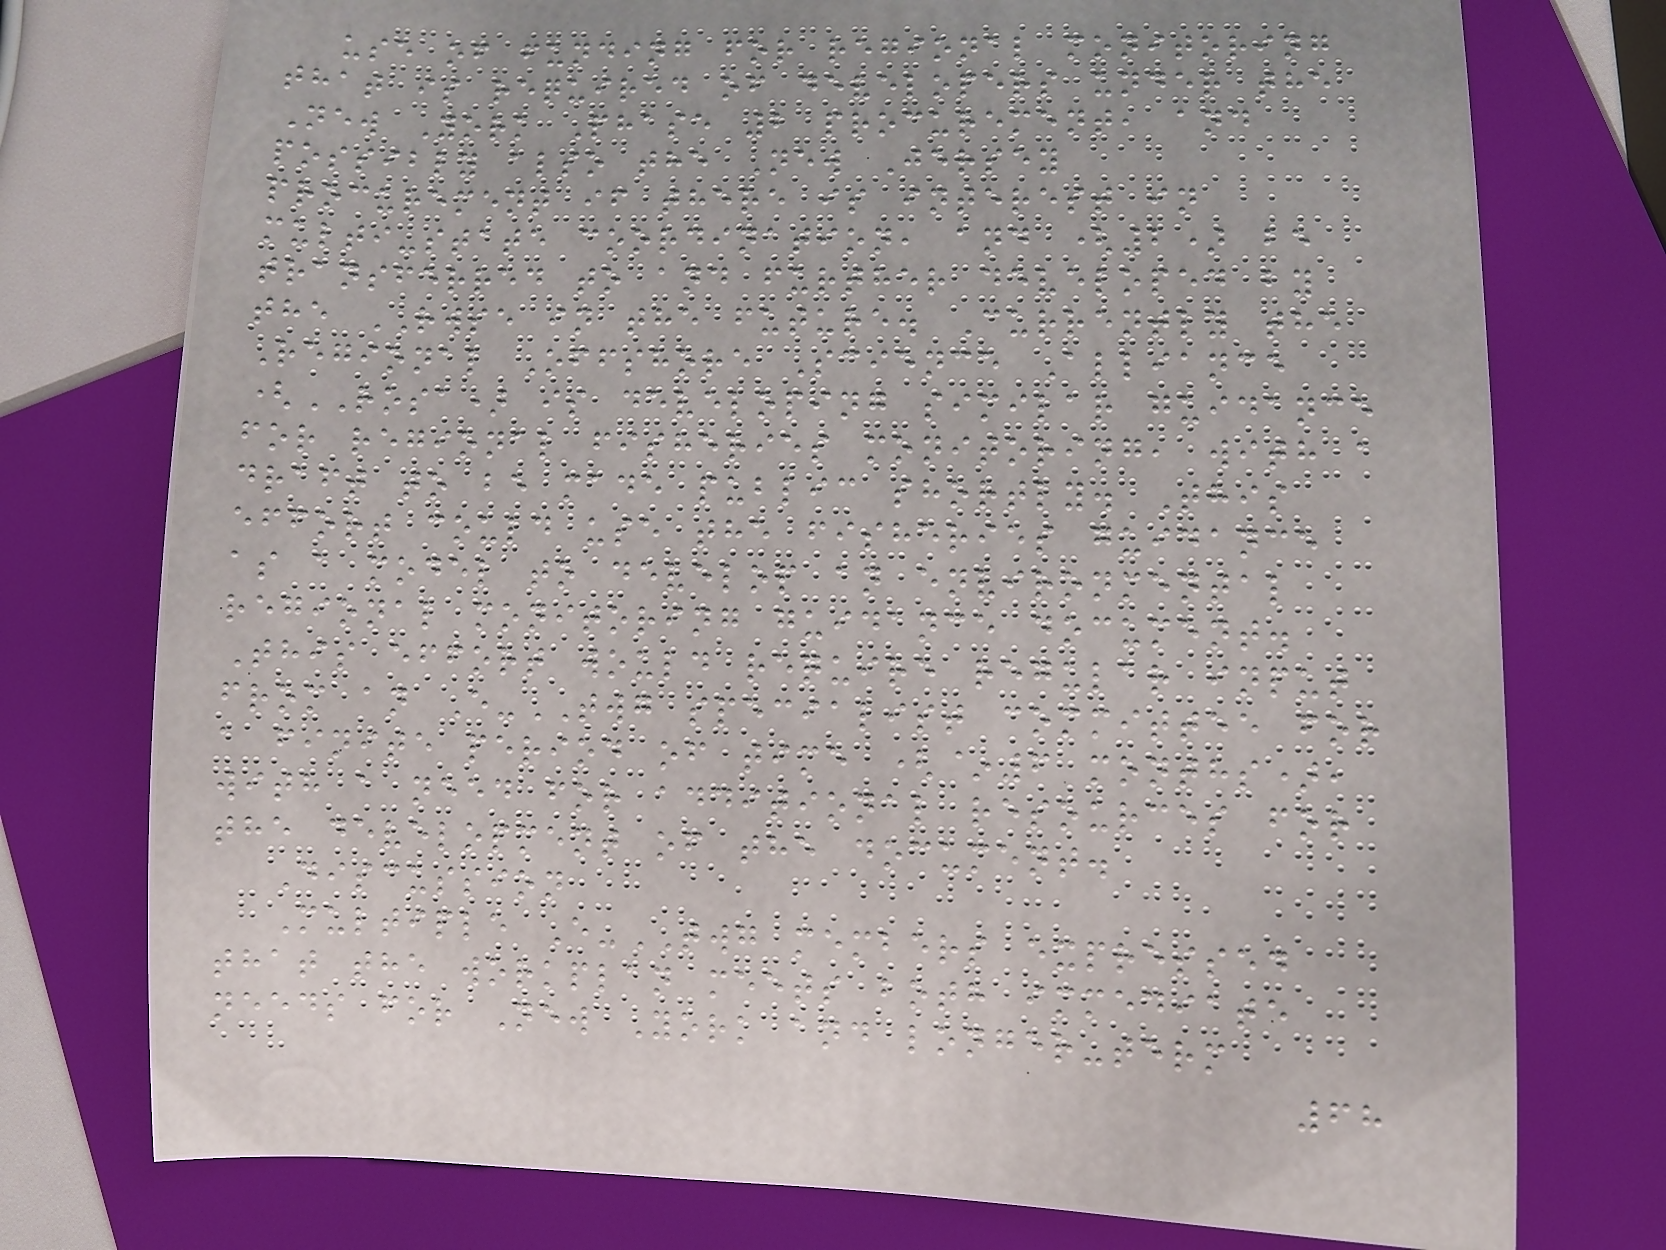use of funding for regional monitoring
that is required of developers under the
New York Phase 2 procurement, and
possibly also the New Jersey
procurement if there is interest in
multi-state coordination, and (2) be
transferred to and further developed by
the RWSE in the future. Currently the
Regional Offshore Science Alliance
(ROSA) is developing similar guidance
for regional fisheries monitoring, with a
draft to be made public shortly. This
effort could use the fisheries guidance
as a model to develop an environmental
regional monitoring guidance document.
This effort would require regular input
from an E-TWG specialist committee for
a finite period of time (~6 months),
with a need for additional resources for
the development of the document.
Discussion
Multiple E-TWG members expressed
that the workplan meets both immediate
needs for New York and longer-term
68
